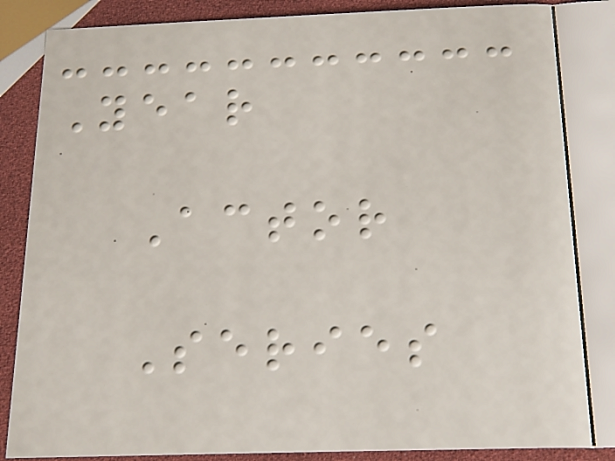Year
Actor
Series
